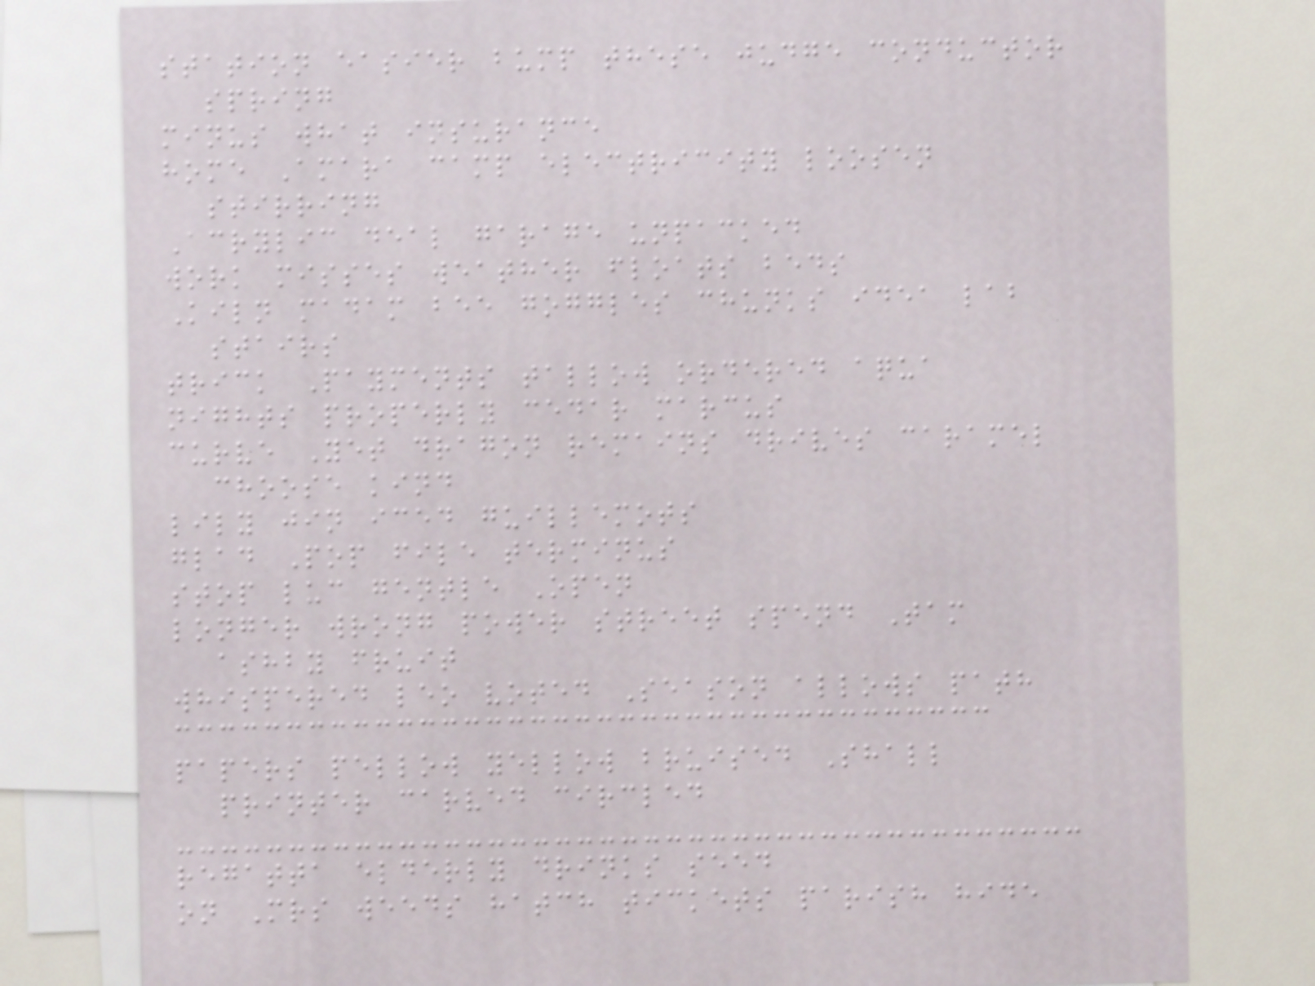station easier bump these judge conductor
spring
minus what insurance
home Amara camp electricity loosen
stirring
Acrylic deal garage unpacked
work misses weather floats beds
Kiln madam bee goggles chunks idea lab
stairs
trick Payments tallow ordered aqua
nights properly cedar marcus
curve Yet dragon remains drives caramel
choose kind
lily jin iced guillemots
glad Pop file terminus
stop luc gentle Open
longer wrong power street spend Tam
ashby fruit
whispered leo voted Season allows path
papers pellow yellow bruised Shall
printer carved circled
regatta elderly drinks seed
on Mrs weeds hatch tickets parish hide
